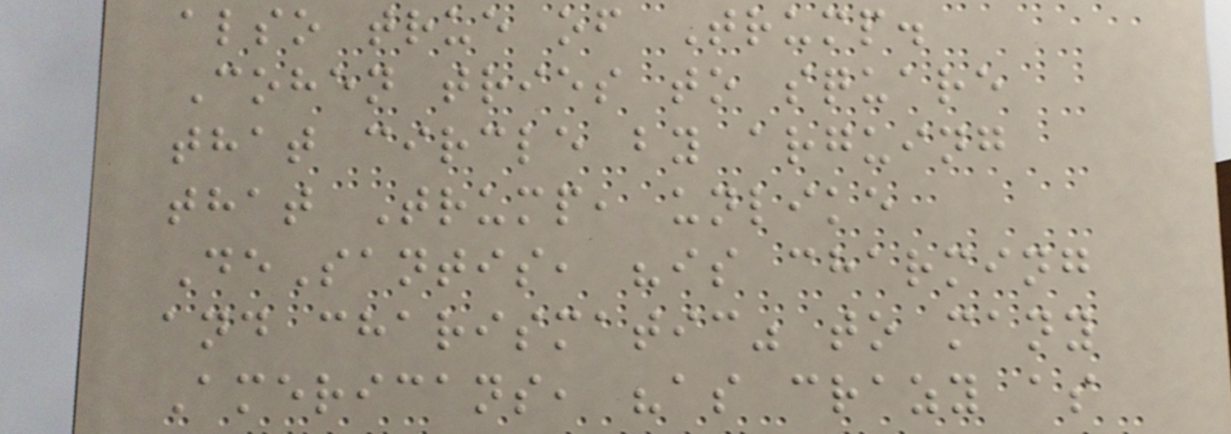also true of Trump.
Cohen tries to square
that circle by arguing
that Trump, unlike
DeSantis, "is charming
and charismatic" to many
Americans, "as crazy as
